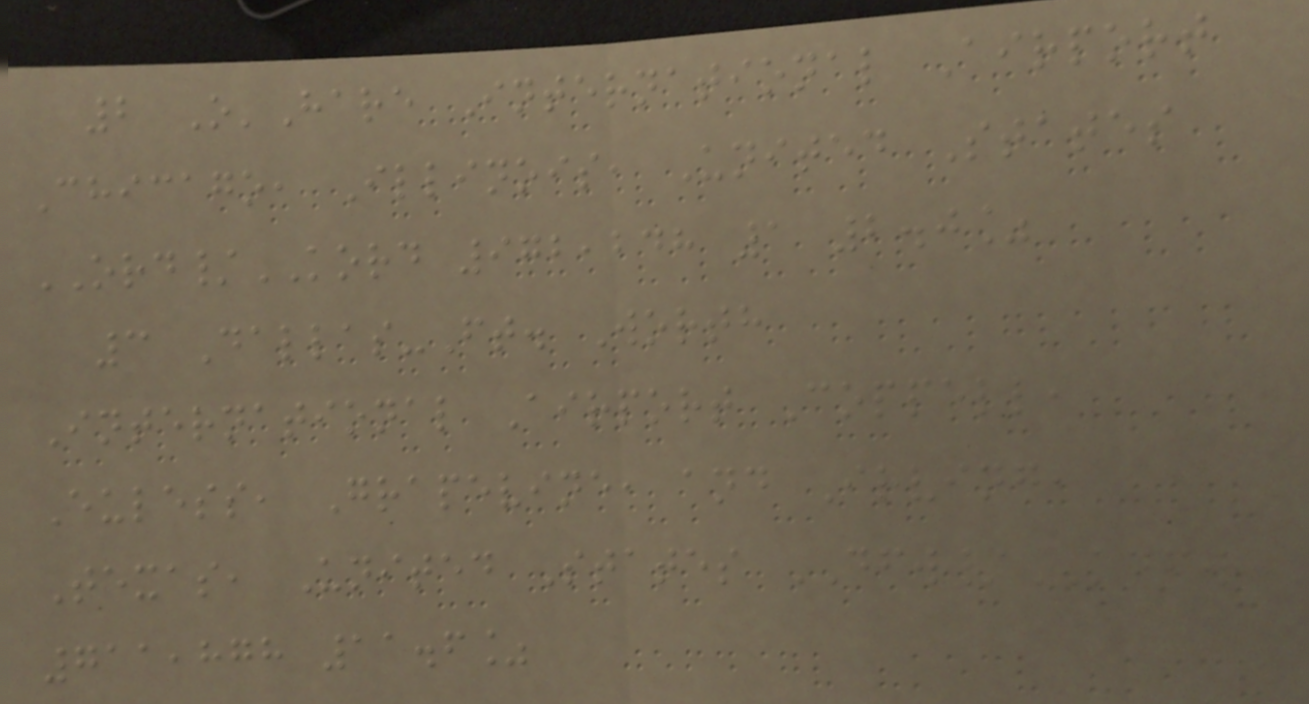2 O'Hare International Airport
Chicago, Illinois, United States
ORD/KORD 972,248 1 2.0%
3 Dallas-Ft. Worth
International Airport Coppell,
Euless, Grapevine, and Irving,
Texas, United States DFW/KDFW
711,878 11.6%
